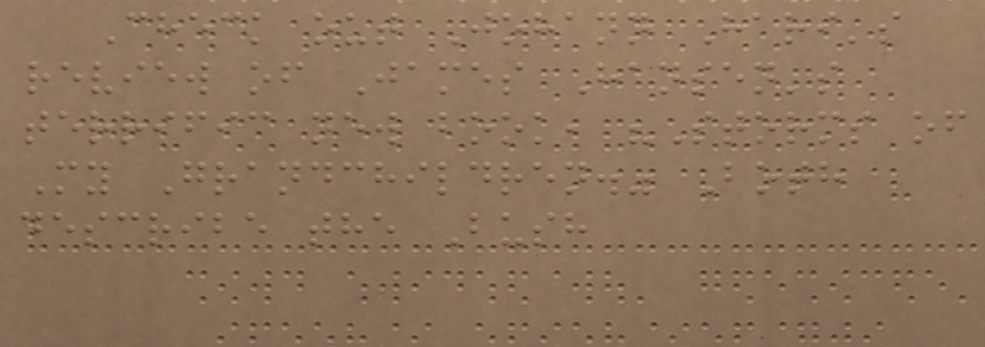Check out Johann Hari's
review of James Hansen's
terrific new book, "Storms of
My Grandchildren." Both
describe the Bush
